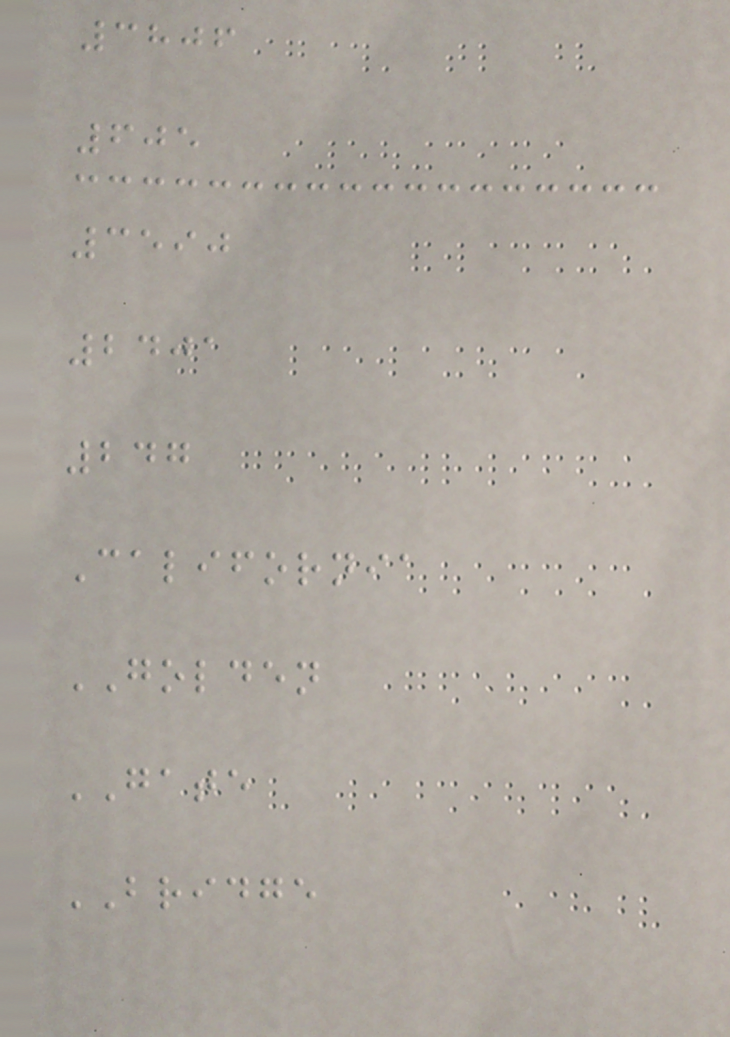3806
605
3590
2401
247
California
GOLDEN
GATE
BRIDGE
